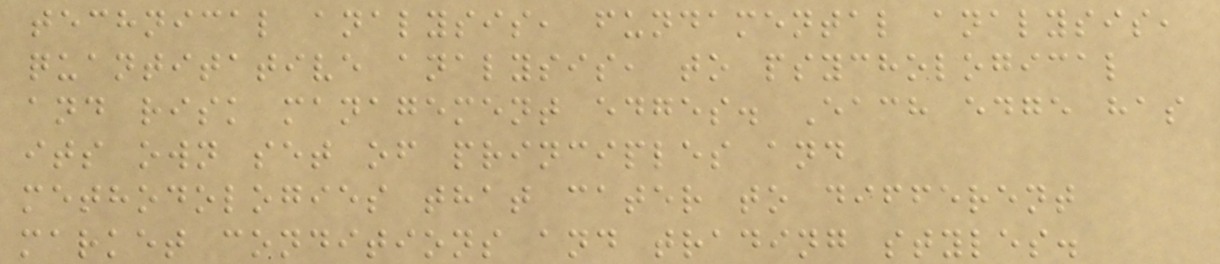technical analysis, fundamental analysis,
quantitative analysis, to psychological
and risk management edges. Each edge has
its own set of principles and
methodologies that cater to different
market conditions and trading styles.
